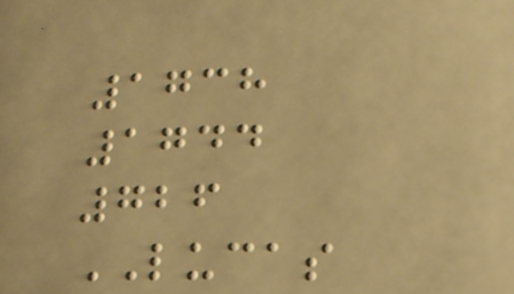1738
1744
726
LUCAS
